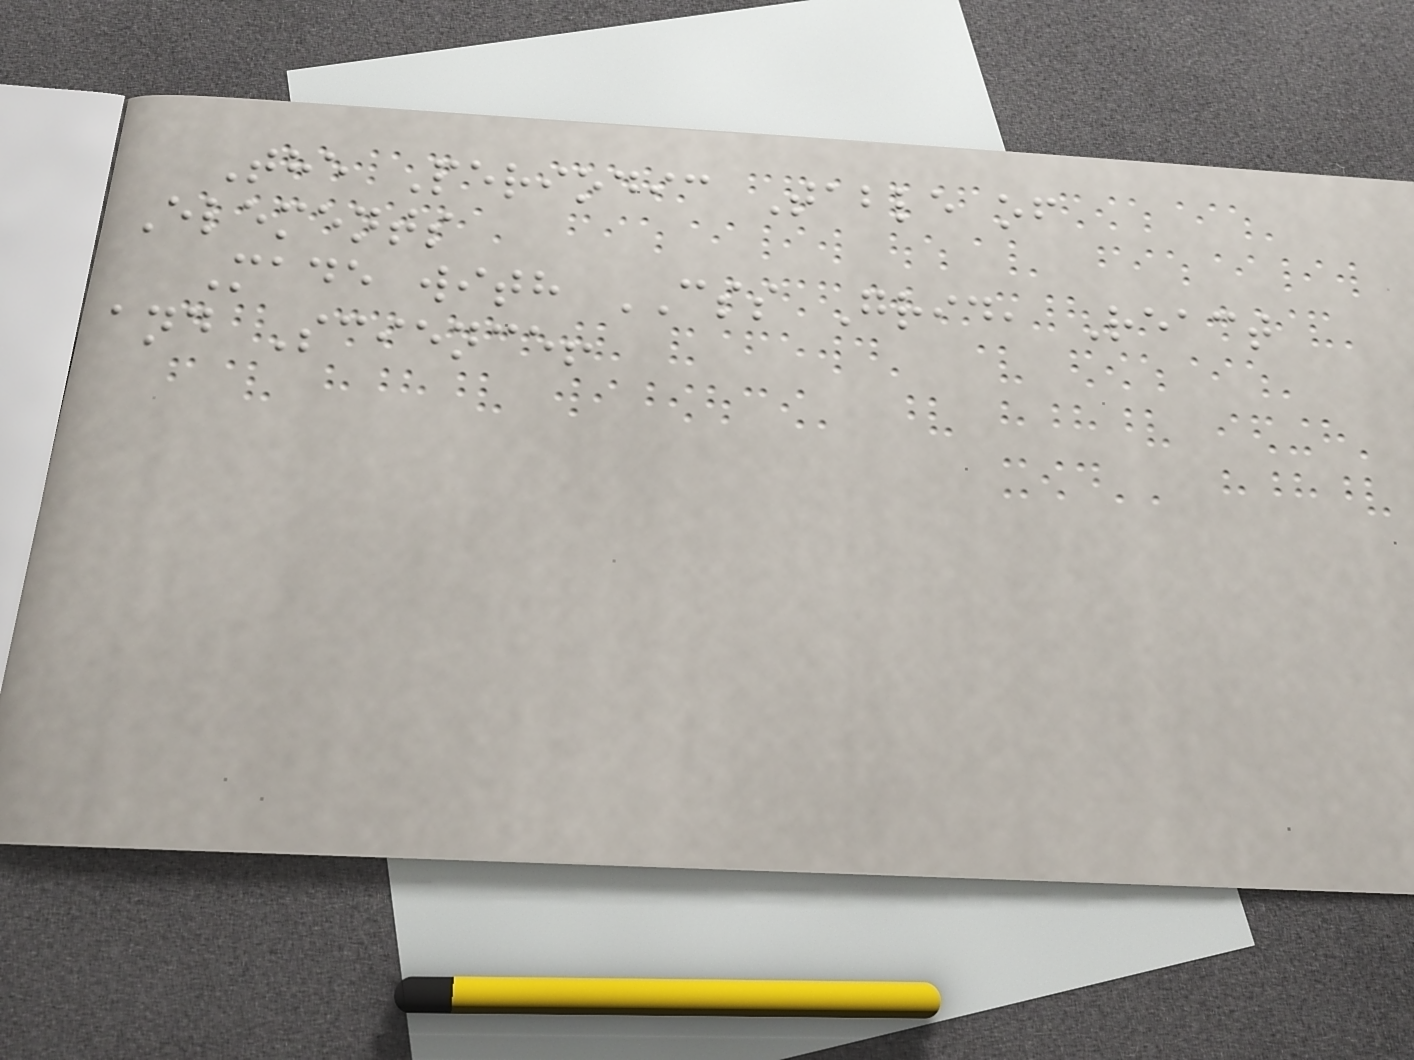The Periodic Table of
Elements
Made with CSS Grid, React
and Science!
